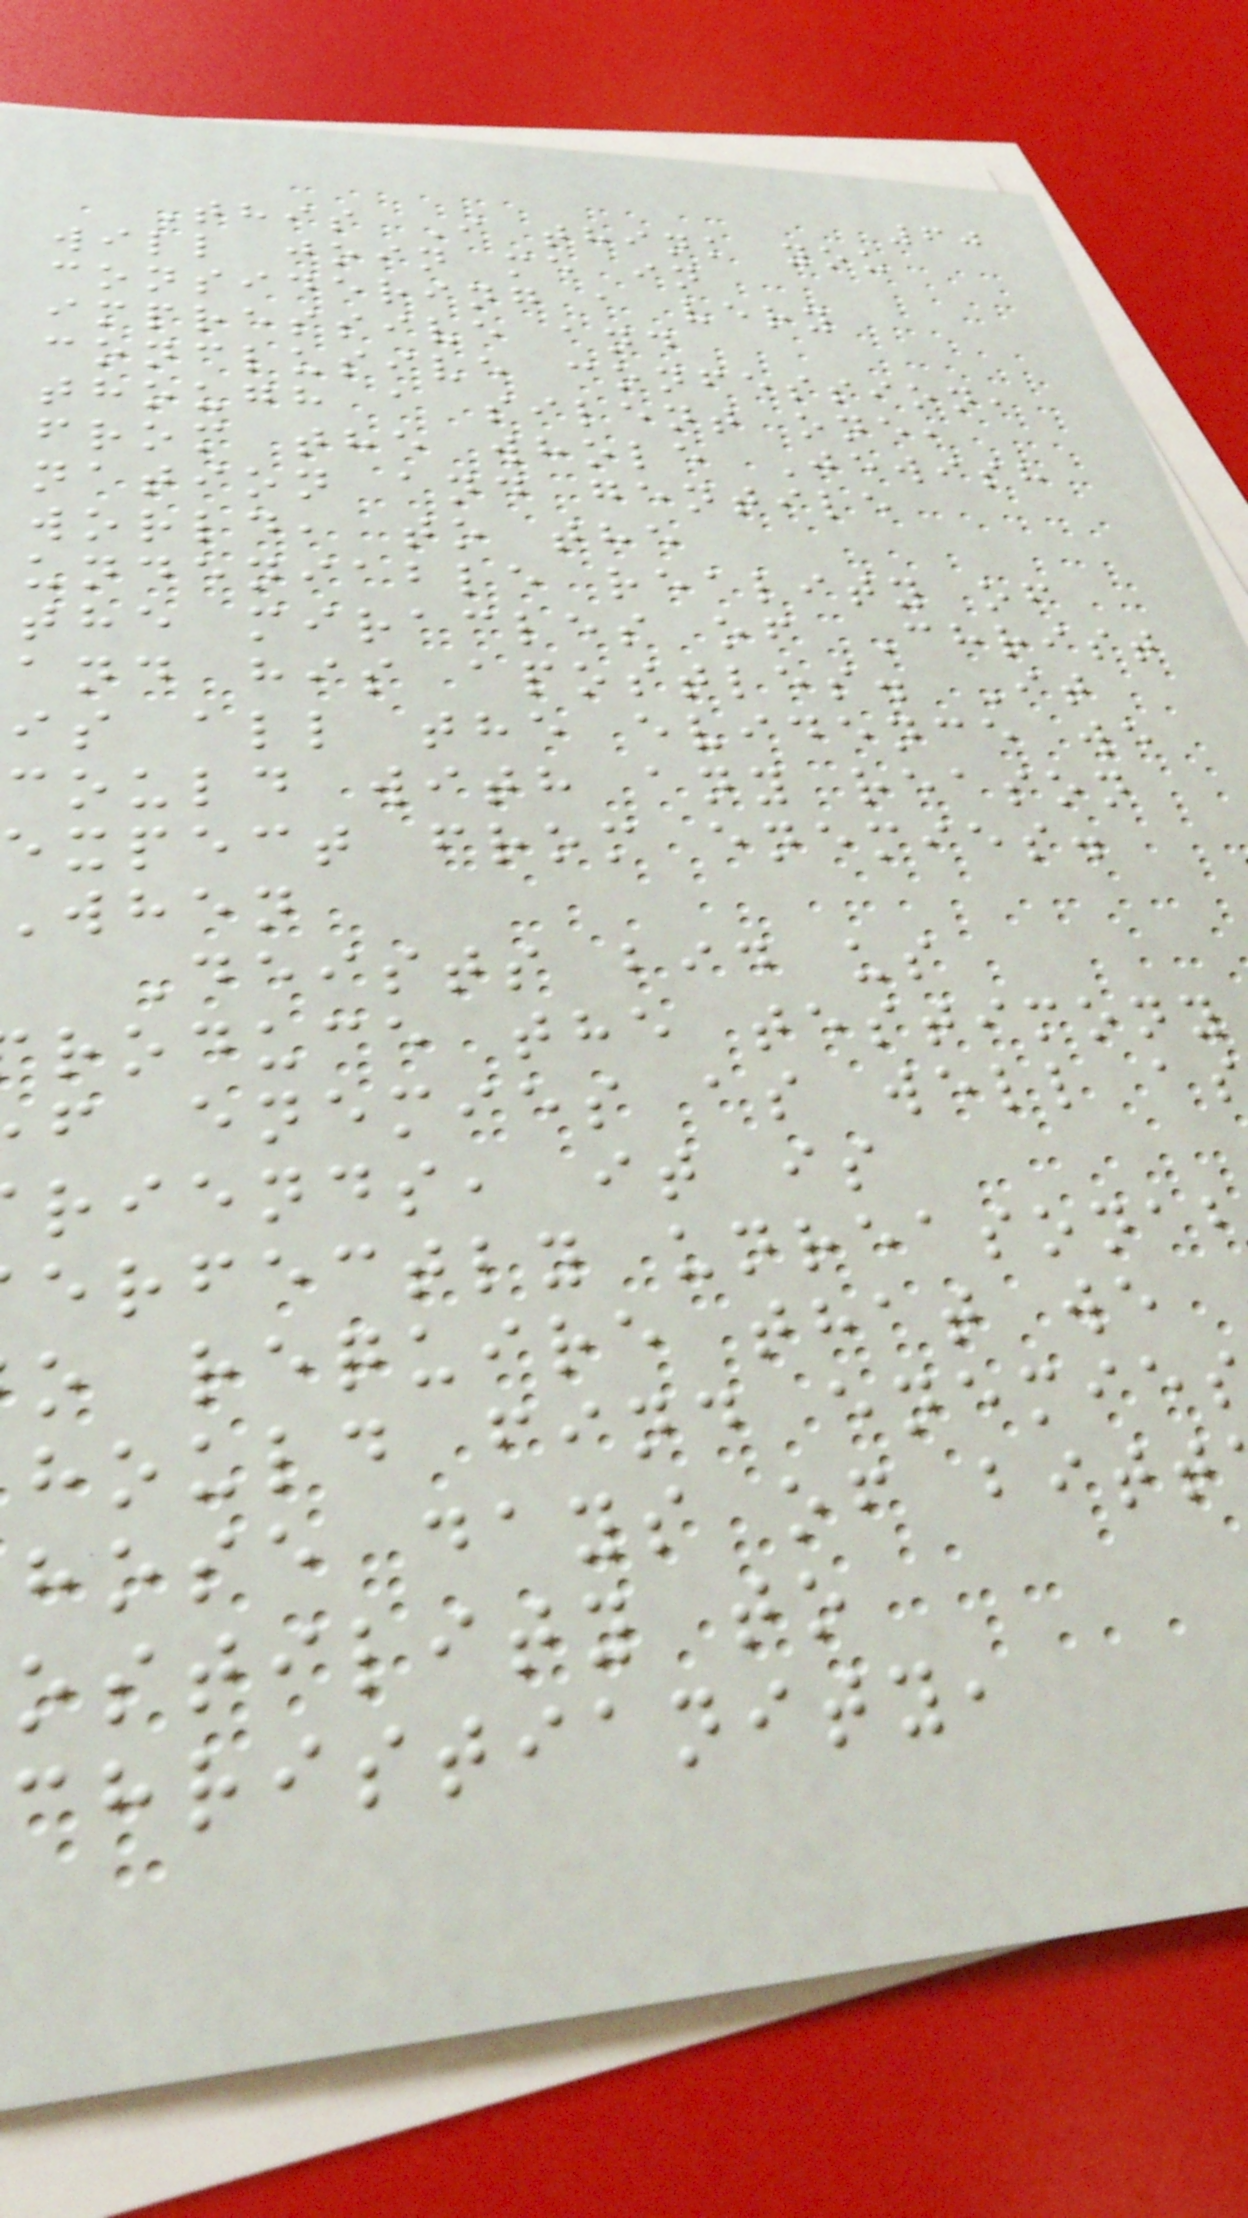60
This I think you
will join me in
considering a very
impressive and
conclusive confession,
though a silent one,
from the whole Jewish
nation and gentile
world, to the
undeniable reality of
the miracles of Christ
and his apostles. It
is all the evidence we
could with any reason
expect from enemies.
when
Deists bid us
roduce the testimony
f enemies as well as
riends, it is
erfectly unreasona
o require that we
hould find enemie
hose days of bitt
ostility to
christianity,
